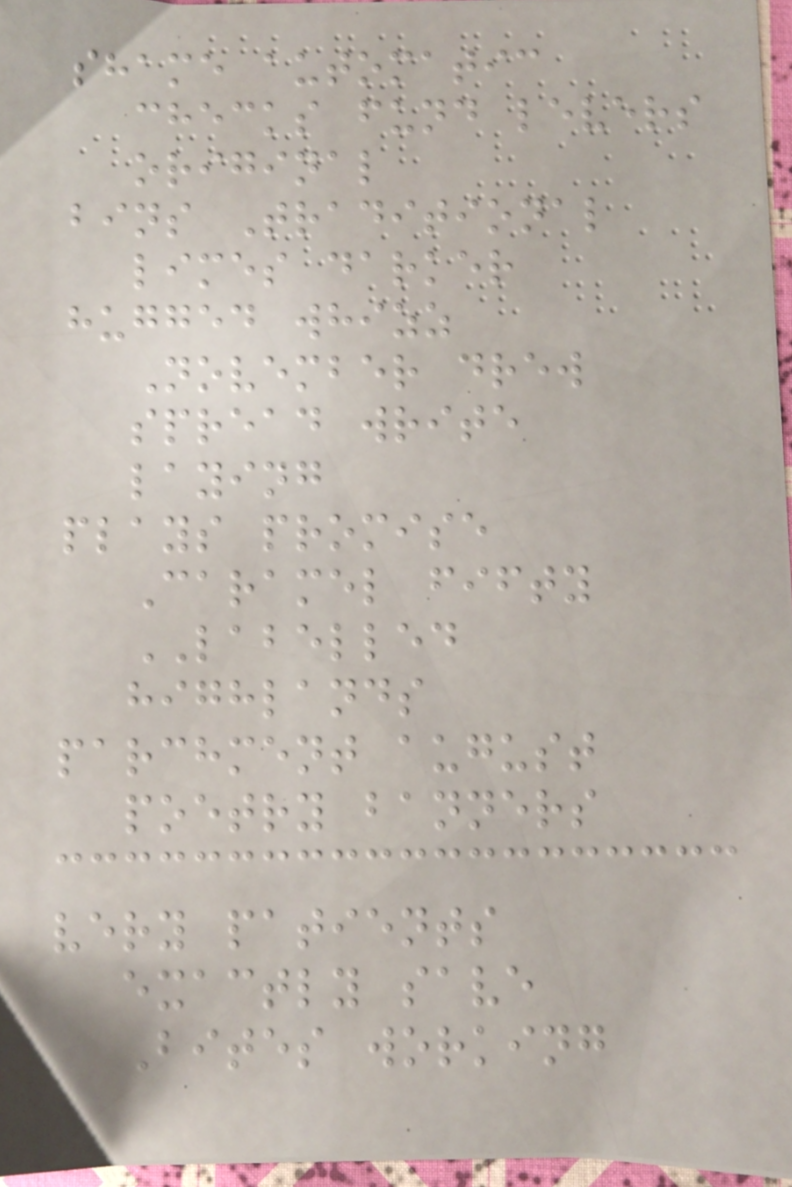shame automatic
checks fund levers
original
bins Traditional
limes darker
hugged whizz
November drew
spread write
laying
plays promise
Caramel fifty
LABELLED
highlands
parchment august
poetry banners
very patients
exactly save
Bites working
